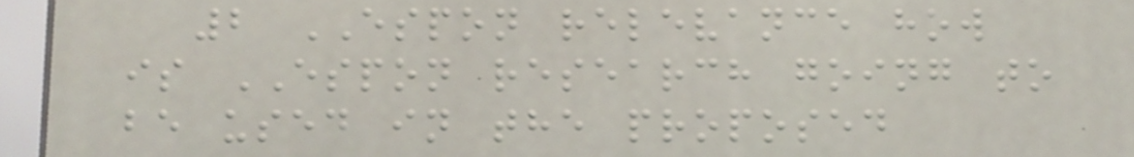2 ESPON relevance how
is ESPON research going to
be used in the proposed
